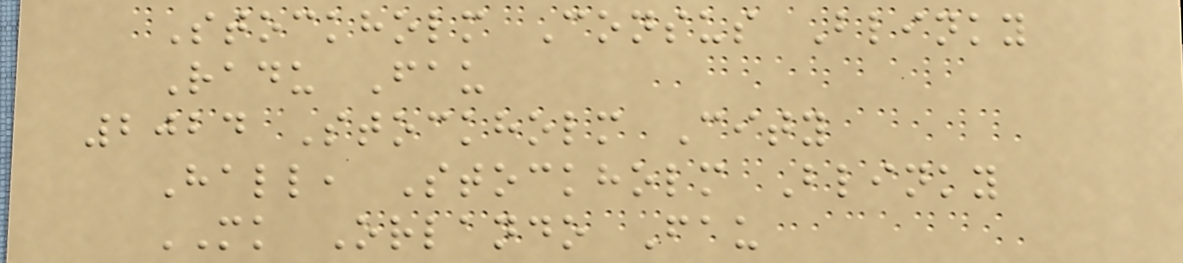Stockholm Consus Blinky
Radu Fau
2024 Stockholm City
Hall, Stockholm Blinky
MK Orlando Fau
